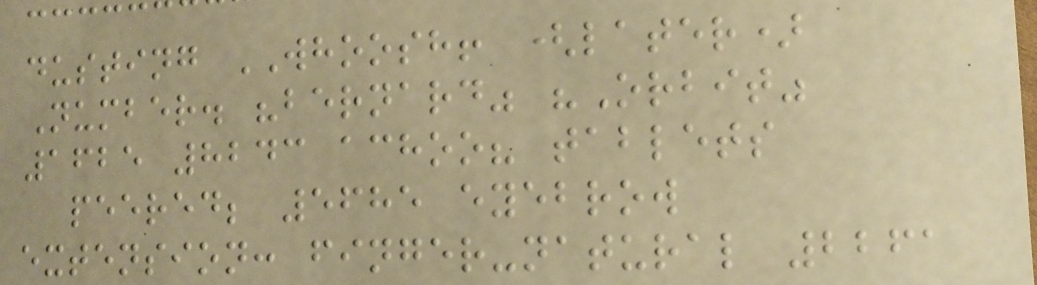dusting WHOOSH! (later)
Number. "bernard" "Orbit"
1625 8243 achoo? tablets
peered; 5685 eyebrow
extension: finger-natural 2261
